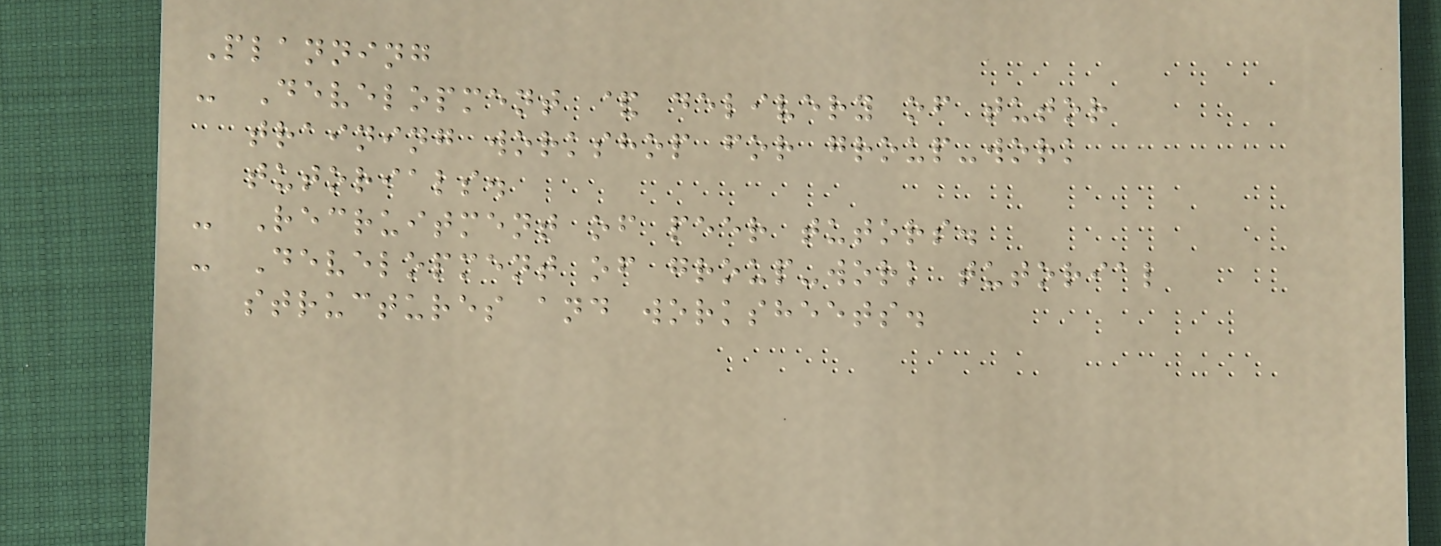Planning
- Development & delivery of tutor
training workshop for group-work
tutorials.
- Recruitment of peer tutors.
- Development of group-work tutorial
structures and worksheets.
